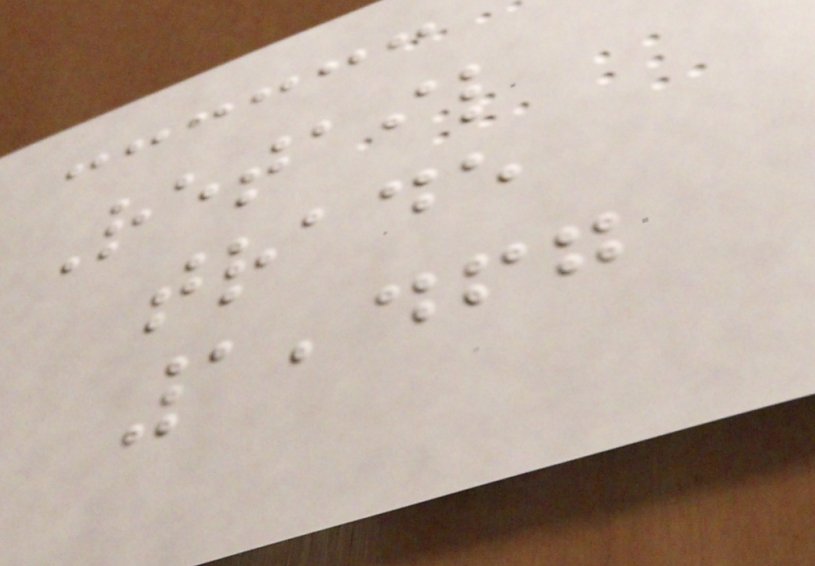Retail
trade
1,467
